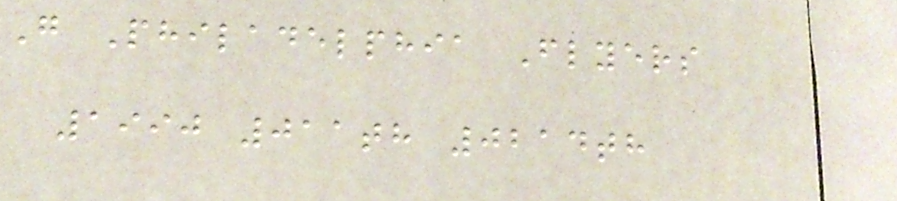G Philadelphia Flyers
1990 011th 0214th
